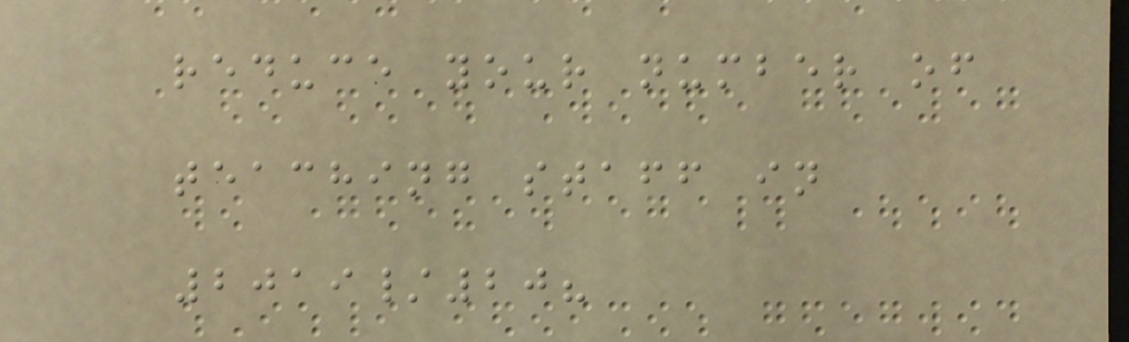reduce your number of
teaching staff in
2019/20?
